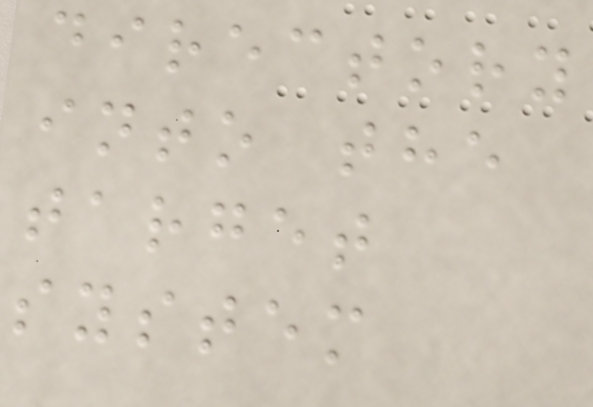directory
into the
target
system
